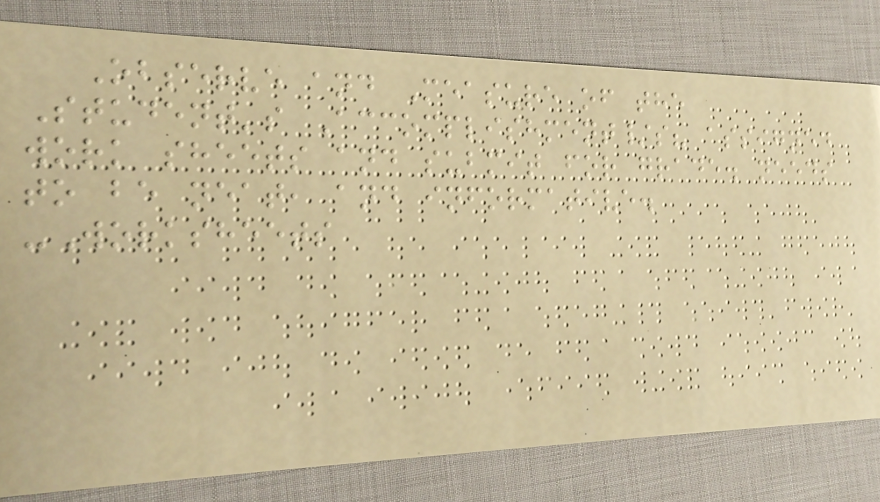Observe and Measure of the
Student's Accomplishment/s? assigned
work sheets and submit for grade. needs
to be neat, and informative.
-Worksheets
